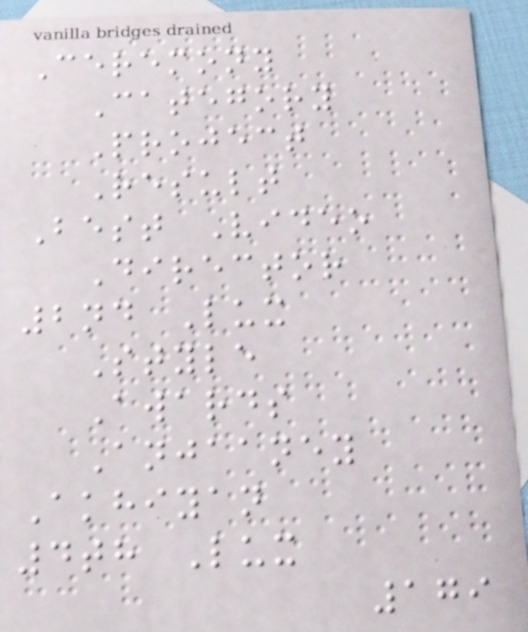Ceremony
Category
Project
Result
Best Video
Director
2nd Lux
Style
Awards
Anjaaney
Akhiyan
4th Lux
179
